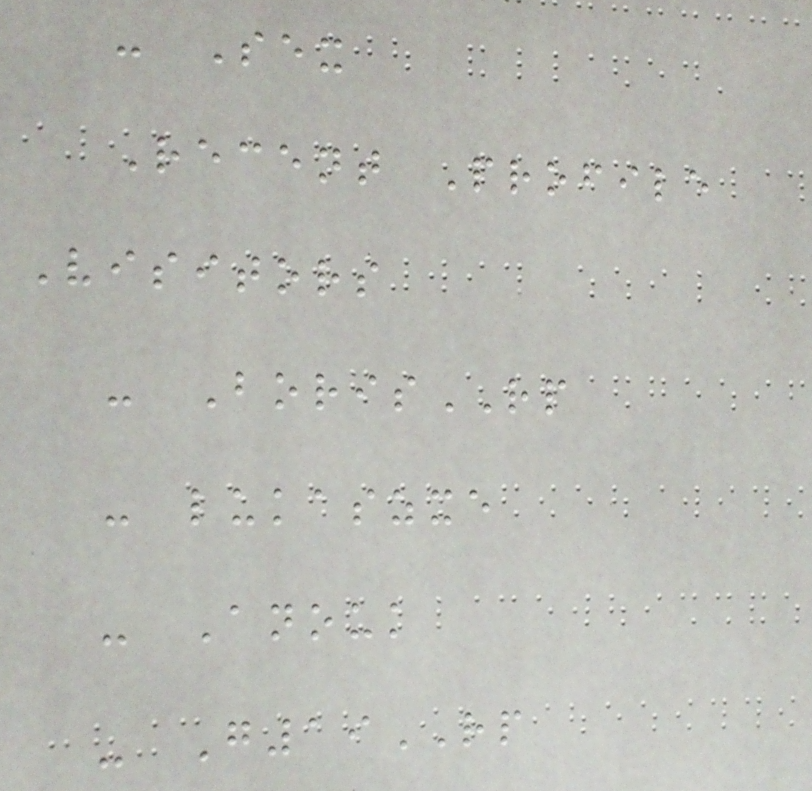- Sex
Recent Profile
Visitors
- BorisRP
- lukaszxe
- Anouk
- G19RP
